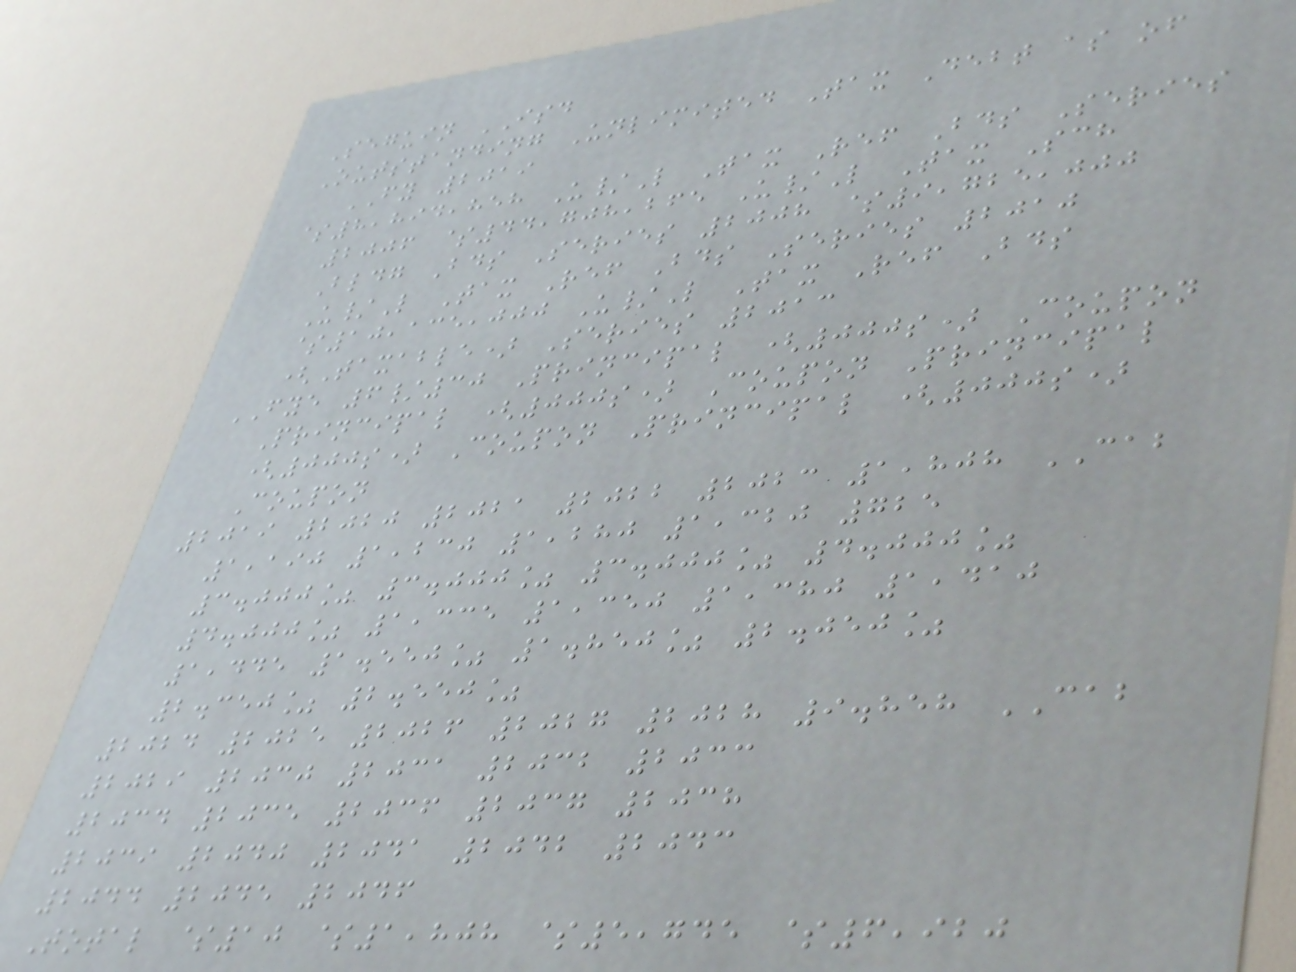Seguin ISD
Outstanding Unlimited Tax Debt as of
FY 2019
$8,894,858 U/L Tax Ref Bds Series
2006 $44,708,265 U/L Tax Sch
Bldg Bds Series 2008 $9,725,000
U/L Tax Ref Bds Series 2010
$10,135,000 U/L Tax Ref Bds
(Taxable) Series 2013
FYE 6/30 Principal (000s) Coupon
Principal (000s) Coupon Principal
(000s) Coupon Principal (000s)
Coupon
2019 2020 2021 2022 2023 1,808 CAB
1,190 1,230 1,280 1,320 725
3.000% 3.000% 3.000% 4.000%
4.000% 1,335 1,350 1,380 1,410
1,445 1.550% 1.850% 2.050%
2.350% 2.550%
2024 2025 2026 2027 2028 9.858 CAB
2029 2030 2031 2032 2033
2034 2035 2036 2037 2038
2039 2040 2041 2042 2043
2044 2045 2046
Total $10 $1,808 $5,745 $6,920
